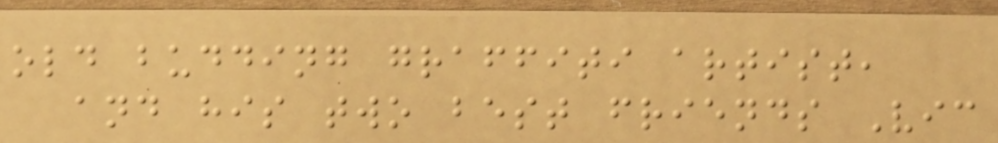old budding graffiti artist,
and his two best friends Vic
